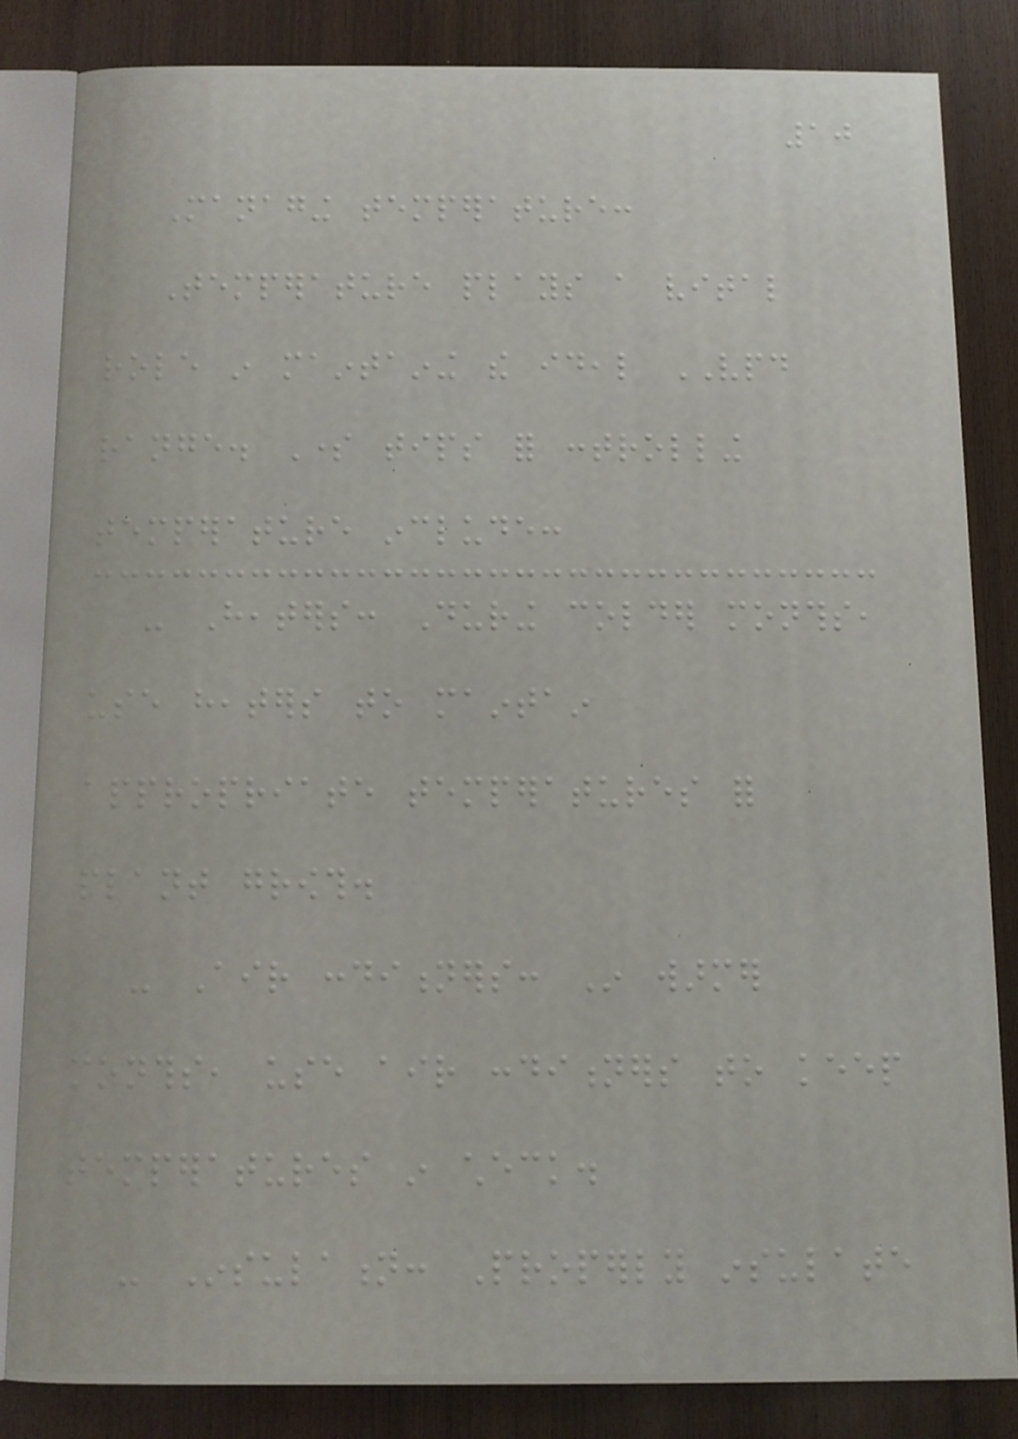10
Managing temperature:
Temperature plays a vital
role in maintaining the ideal VPD
range. Some tips for controlling
temperature include:
- Heaters: During colder months,
use heaters to maintain
appropriate temperatures for
plant growth.
- Air conditioners: In warmer
months, use air conditioners to keep
temperatures in check.
- Insulation: Properly insulate
